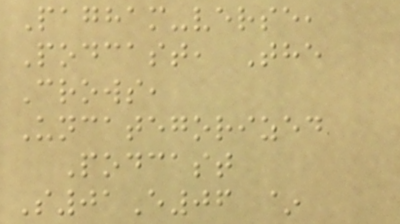Pagham-verse,
Podcast, The
Crows,
Uncategorized
Podcast
S01E06 ~
